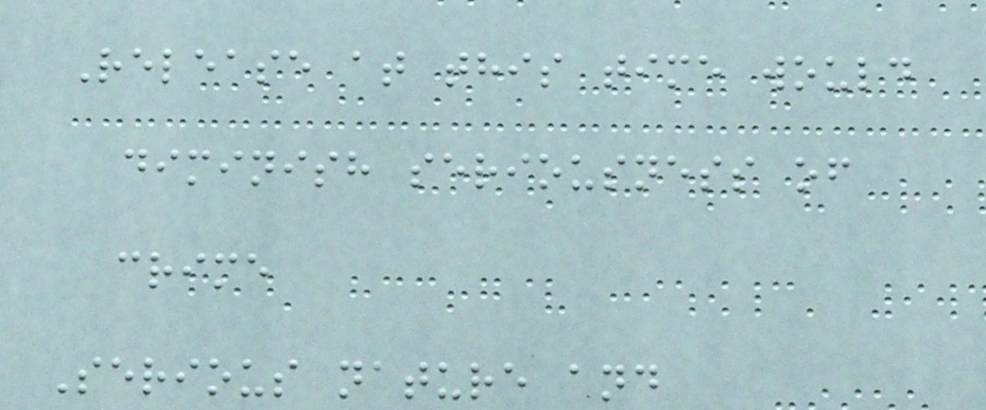Release at this time would
diminish seriousness of
crime
Serious nature and
